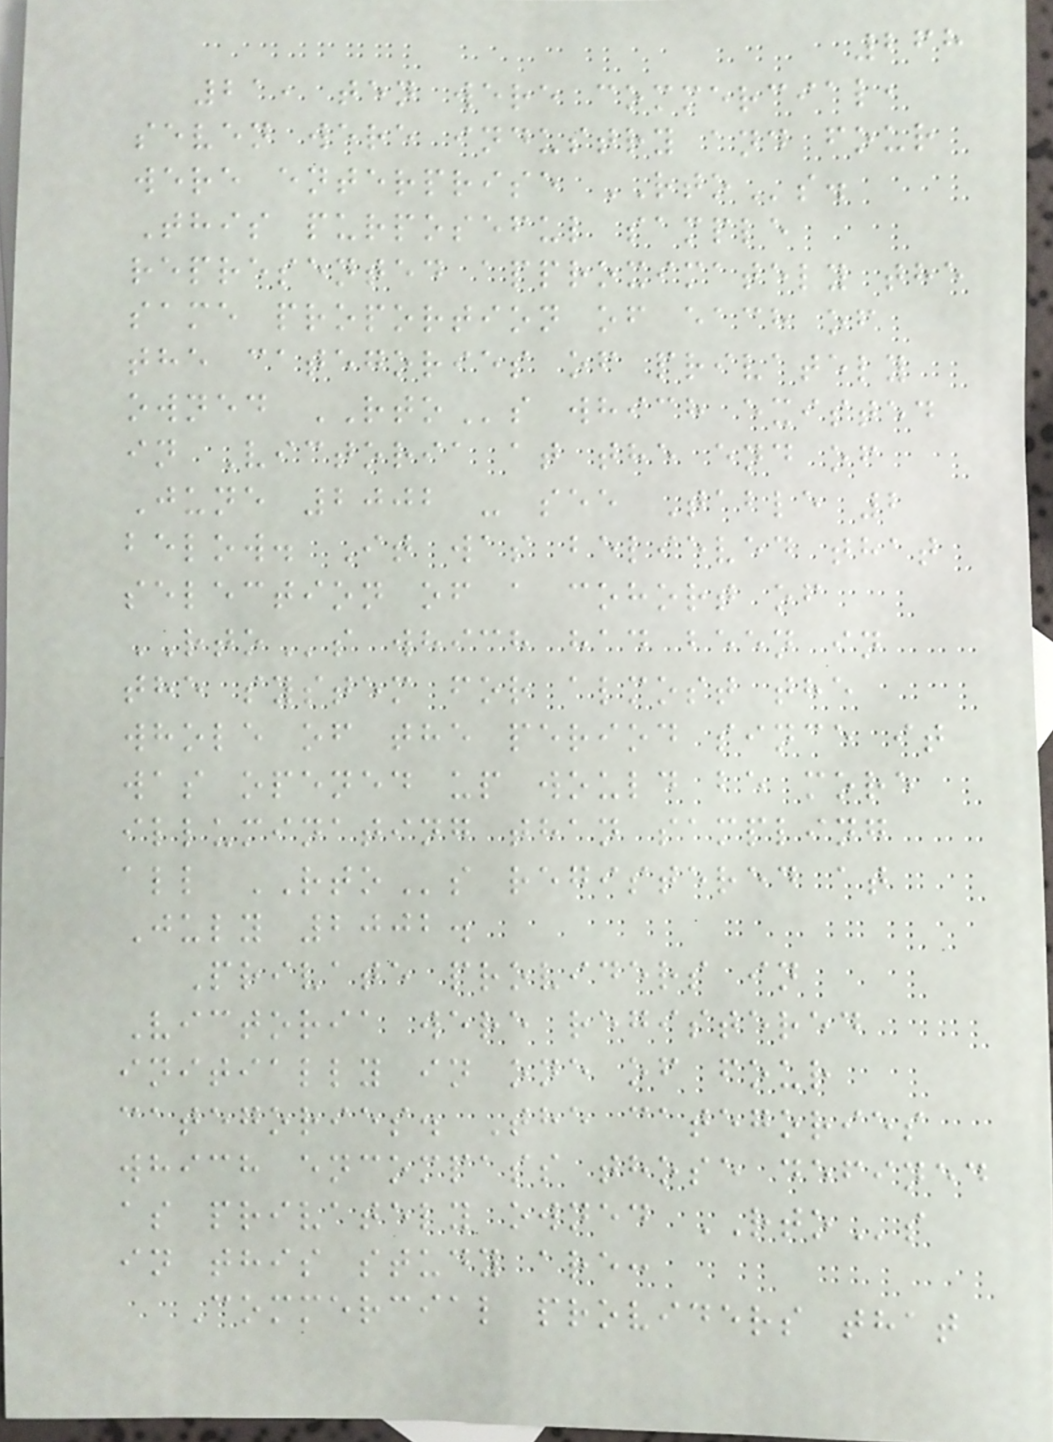268
21, ten were commercial,
seven were industry and four
were enterprise RTOs.
This purposeful sample
represented approximately the
same proportion of each of
the categories of privately
owned RTOs which existed
in Victoria at the end of
June 2002 - see Table 2
below. It was believed that
selection of a cohort of
RTOs which had been in
the system for almost the
whole of the period since it
was opened up would be more
illuminating than sampling
all RTOs registered at
July 2002.
Private providers in
Victoria were registered
initially in one of four
categories. The categories
which encompass those defined
as privately owned RTOs
in this study are:
Commercial providers that
